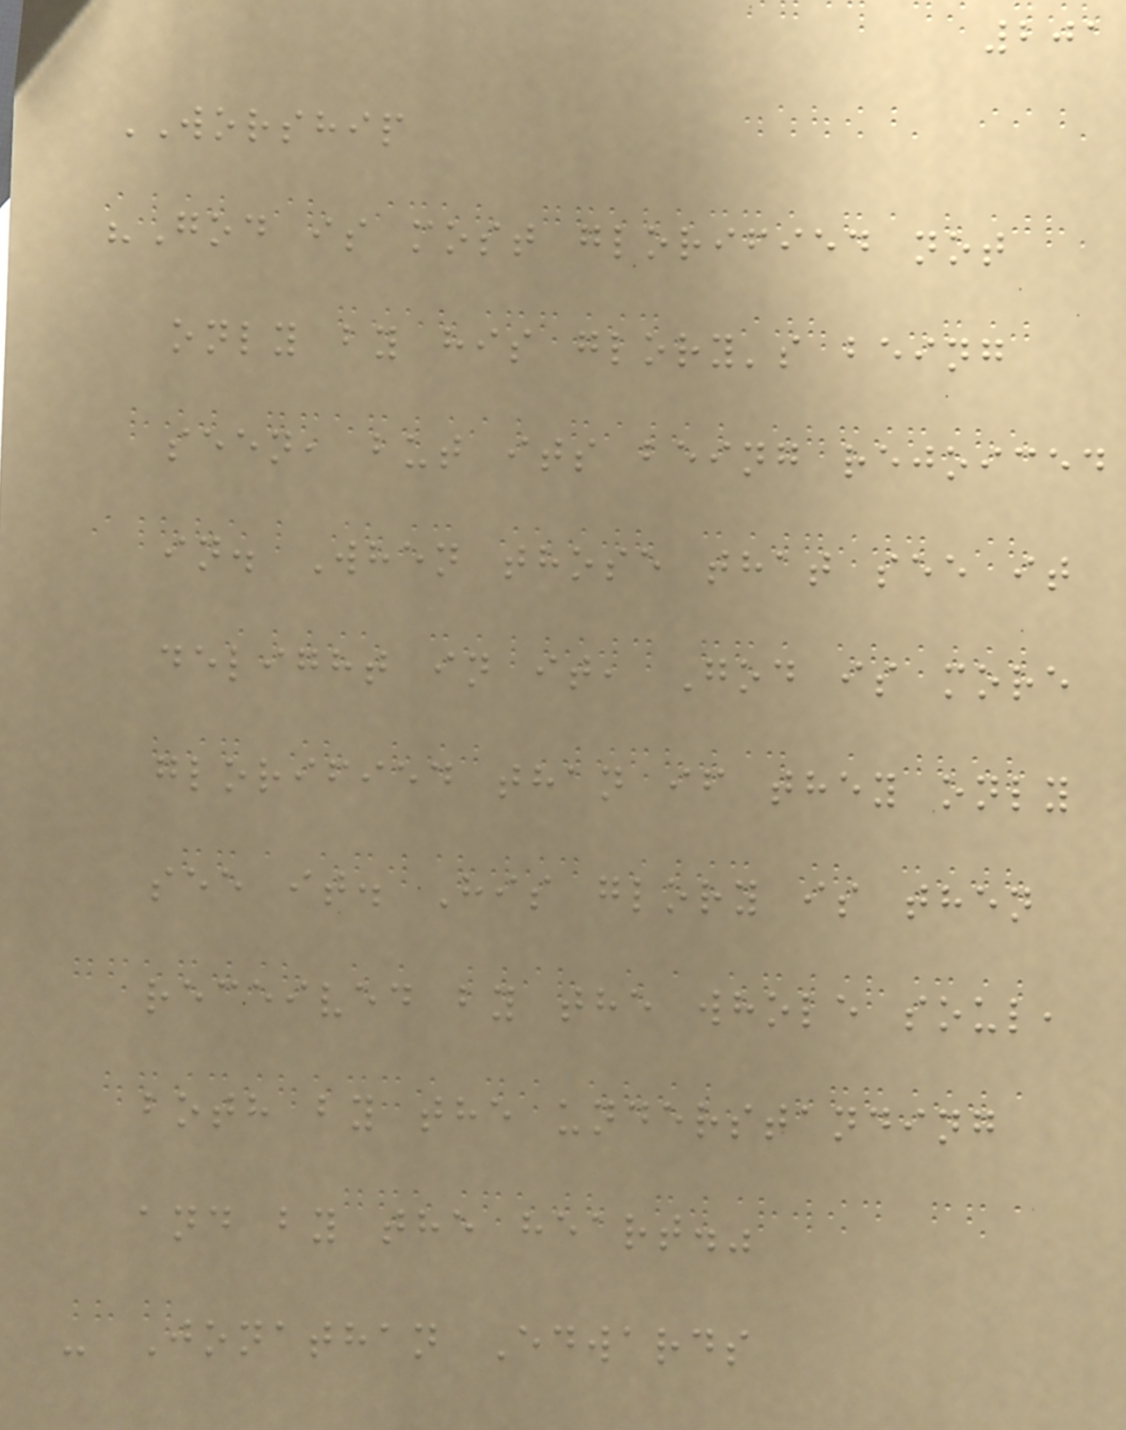201
WORSHIP
"God is most glorified not
only by his glory's being
seen, but its being rejoiced
in. When those that see it
delight in it, God is more
glorified than if they only
see it. His glory is then
received by the whole soul,
both by the understanding
and by the heart."
- Jonathan Edwards
